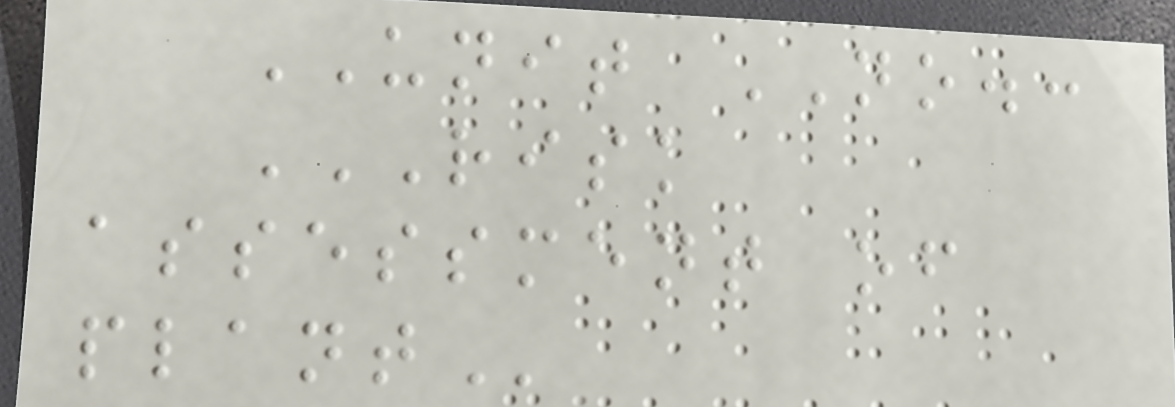UNIT NO.:
RISK
ASSESSMENT OF
PLANT
